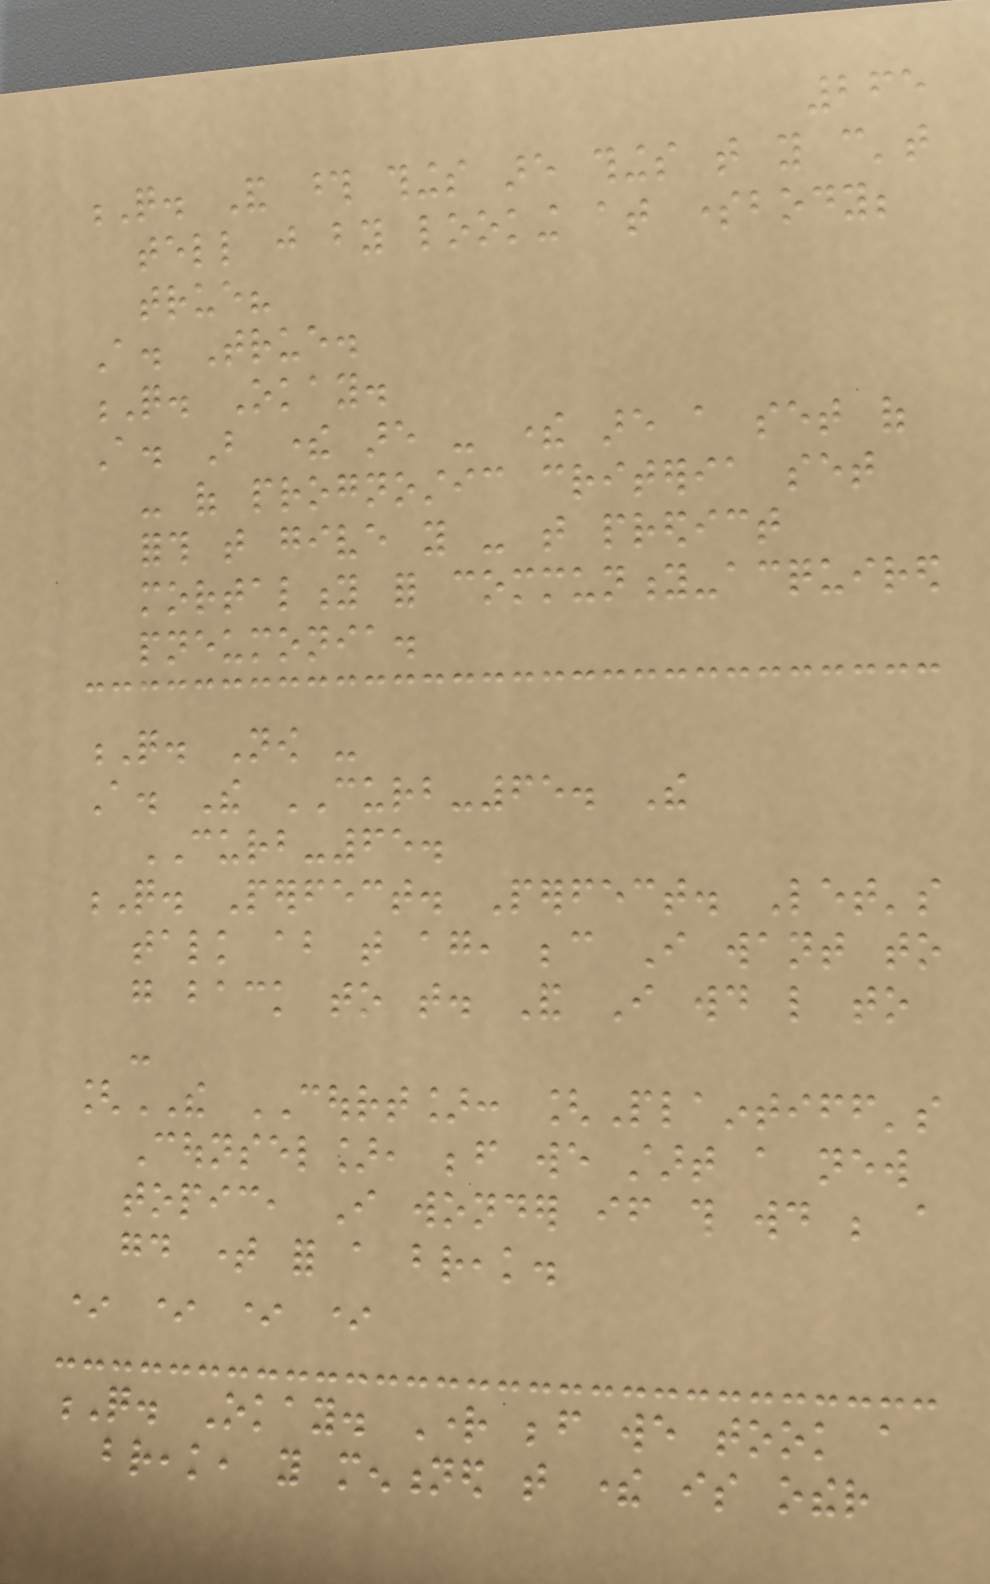265
Q. And those things are things that you can't
tell just by looking at somebody;
true?
A. True.
Q. Okay.
A. But there are - there are a set of
- of prognostic criteria set
forth that give you - that predict
mortality for community-acquired
pneumonia.
Q. Now -
A. The CURB-65. The
CURB-65.
Q. Perfect. Perfect. Let's
talk about that again, because I want to
go back to that. And I would like to
-
[THE COURT]: [Plaintiff's
Counsel], before we start a new
topic, I wonder if this would be a
good time for a break.
* * * *
Q. Okay. Right before we took a
break, you mentioned that there is other
